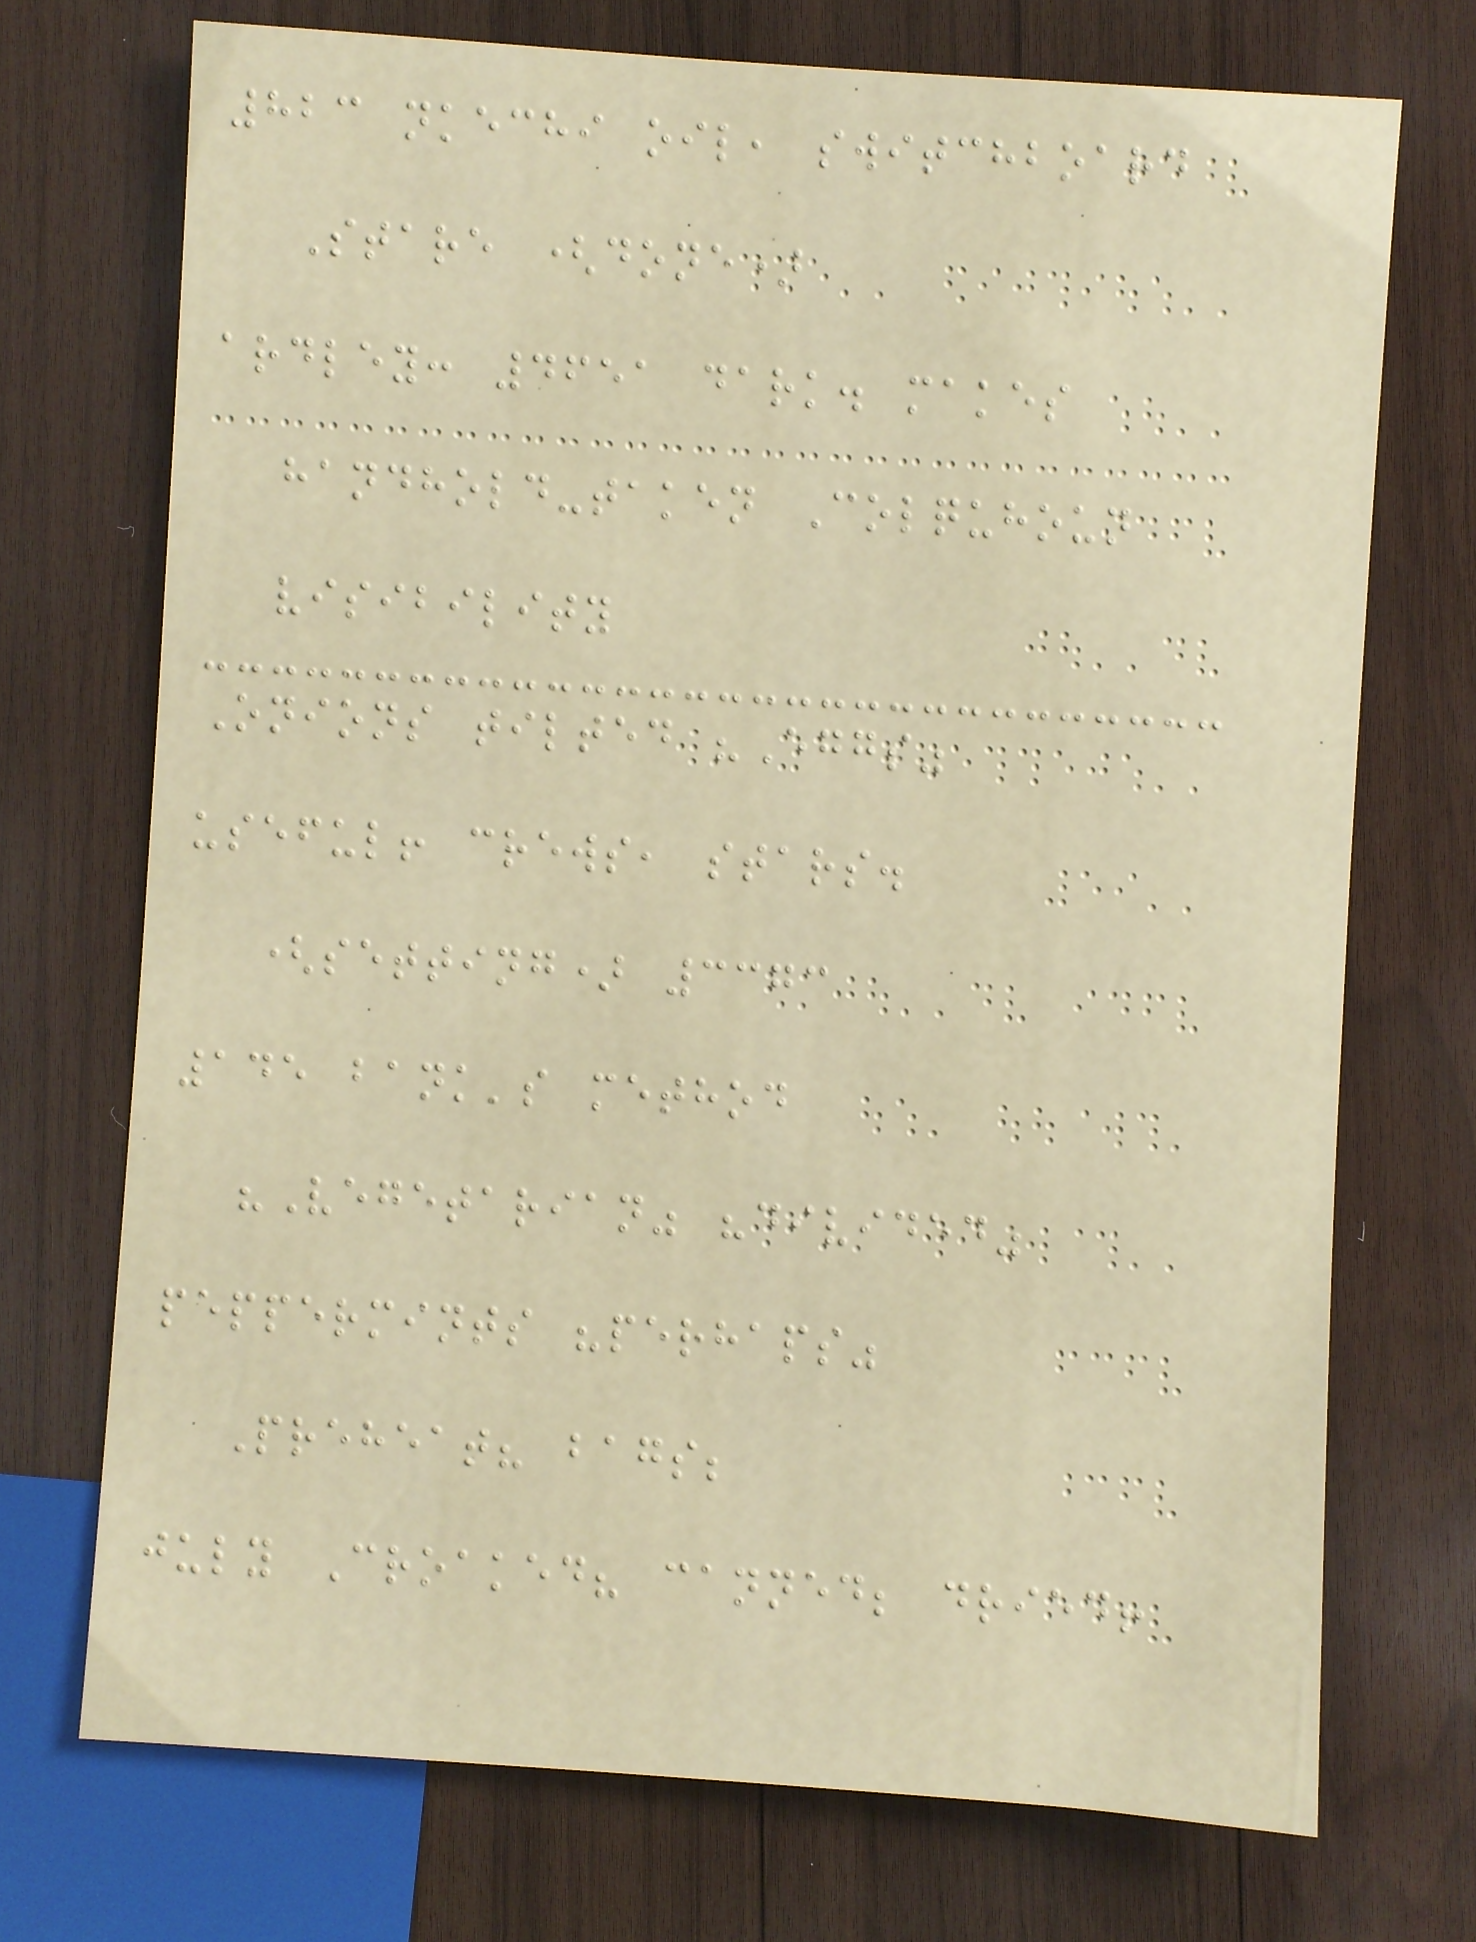823 nkechi oil, switchboard
Stare (done)
ardley: 4651 dark. makes
handhold-taken Colquhoun
visibility
Onions tilted "Eggs"
useful! crews, stars.
(setting) 3373
145 bank's method
"Vegetarian" "divided"
peppermints "perhaps"
Preheat? bags;
july Croaked? canned; dried!
